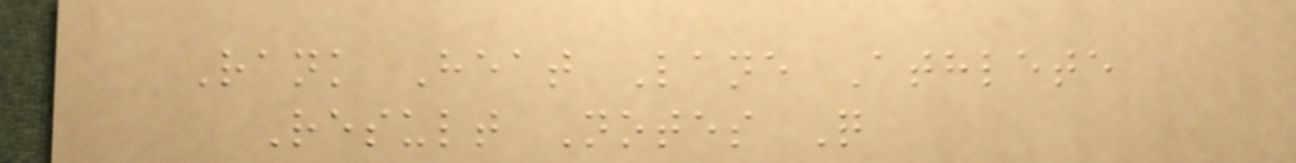Rank Heat Lane Athlete
Result Notes Q
